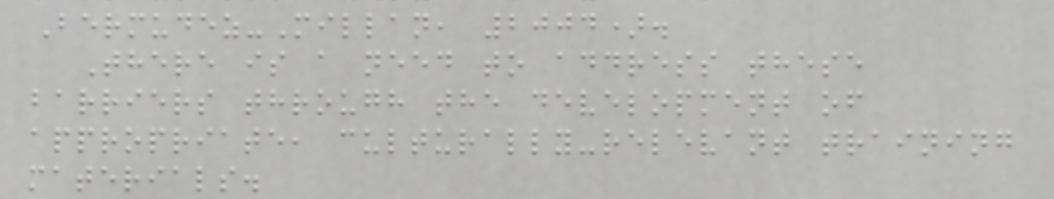Bermudez-Millan, 2004).
There is a need to address these
barriers through the development of
appropriate, culturally-relevant training
materials.
